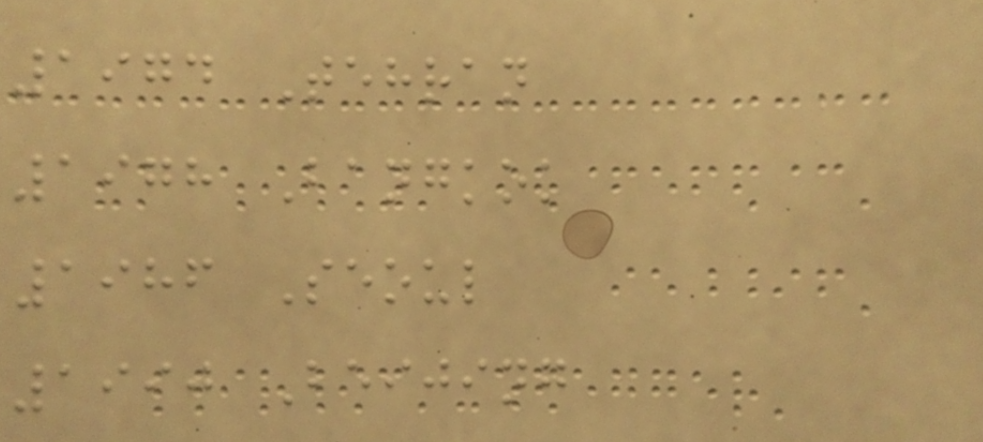1974 Tehran
1978 Bangkok
1986 Seoul
1990 Beijing
